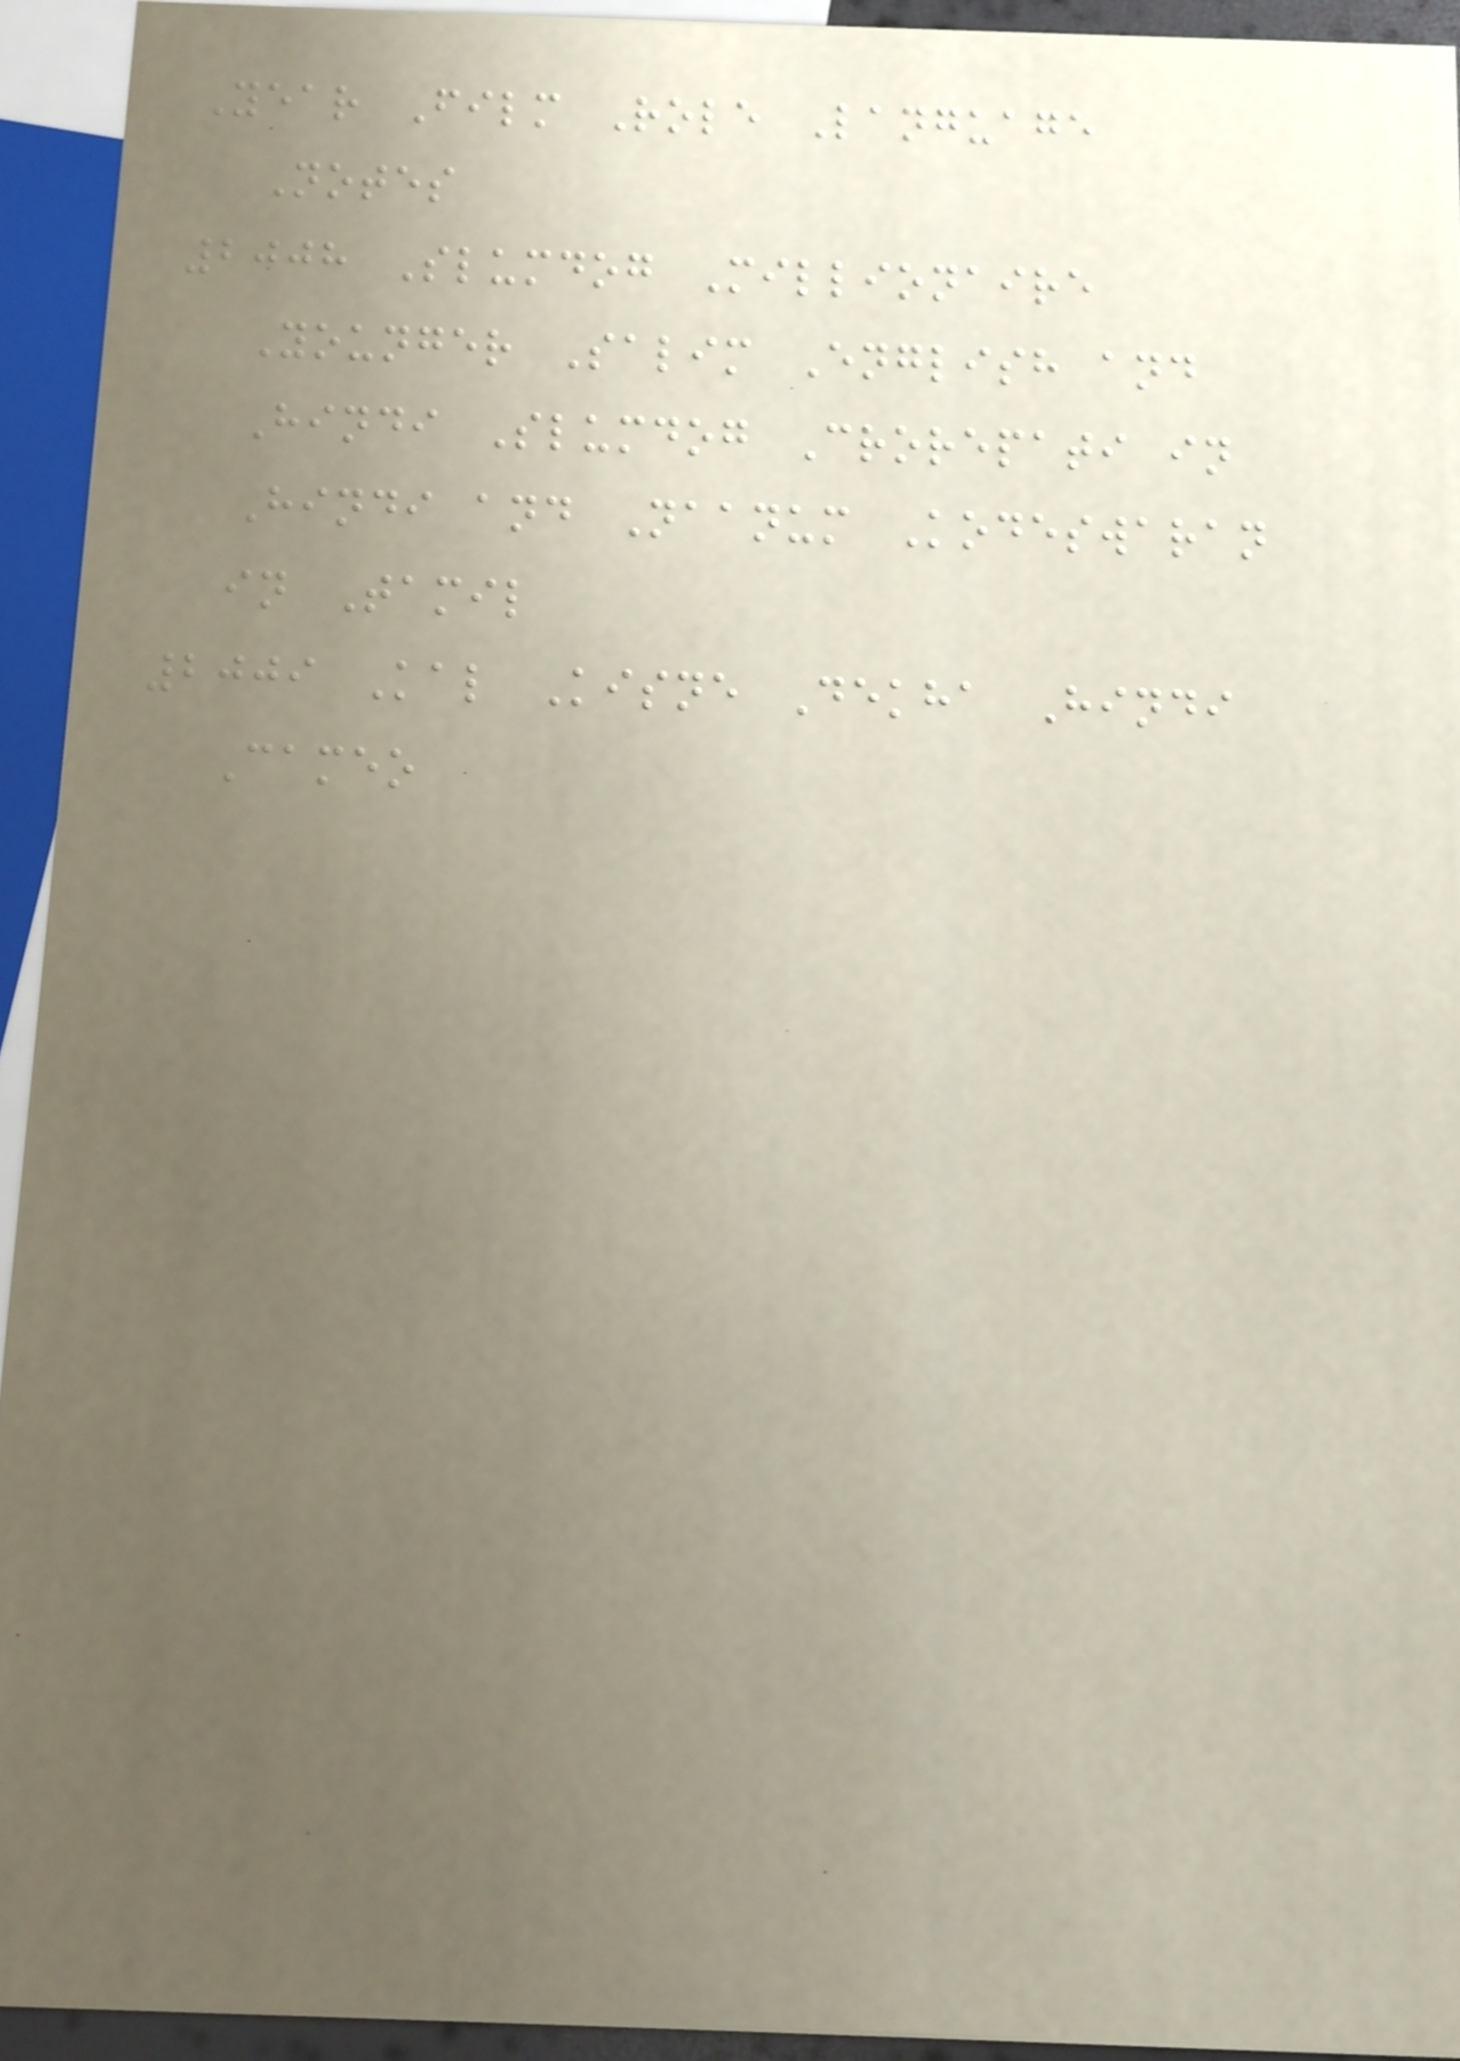Year Film Role Language
Notes
2008 Slumdog Millionaire
Younger Salim English and
Hindi Slumdog Crorepati in
Hindi and Naanum Kodeswaran
in Tamil
2009 Kal Kisne Dekha Hindi
Cameo
